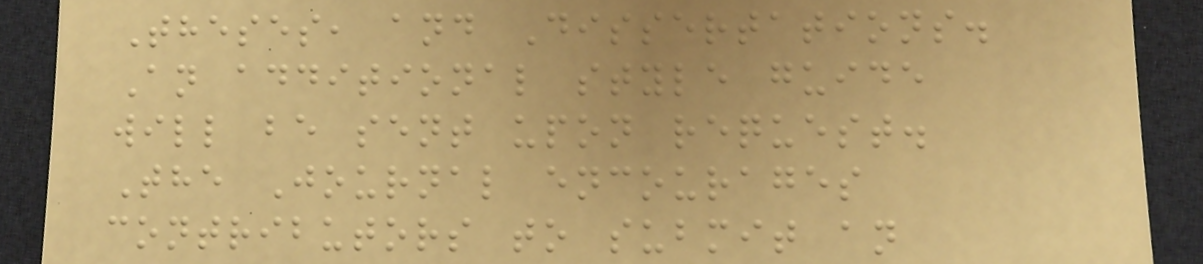Theses, and Dissertations.
An additional style guide
will be sent upon request.
The Journal encourages
contributors to submit an
